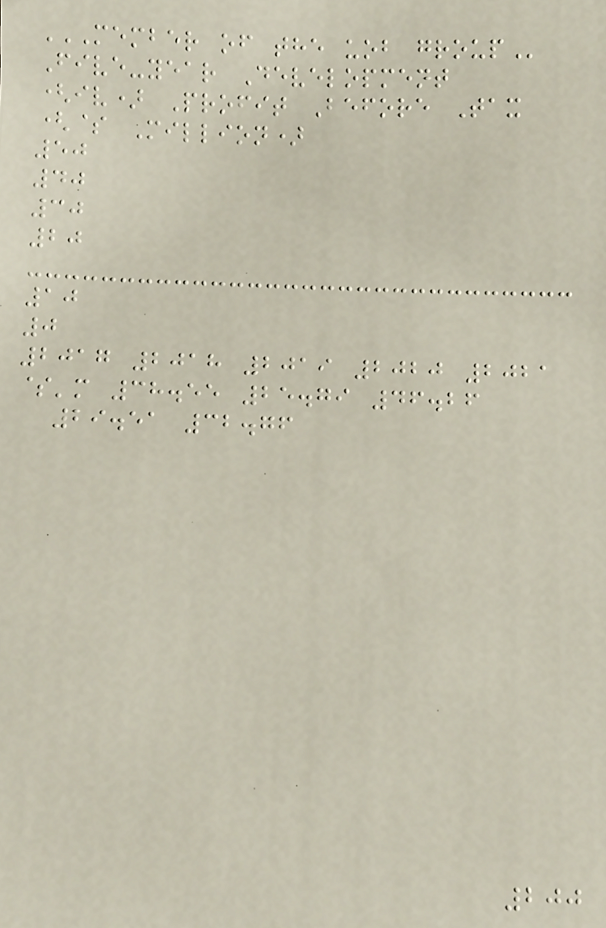MEMBER OF THE UOB GROUP
Five-year Development
(iv) Profit Before Tax
($ Million)
50
40
30
20
10
0
2017 2018 2019 2020 2021
$'m 38.55 25.79 46.26
29.51 32.76
200
